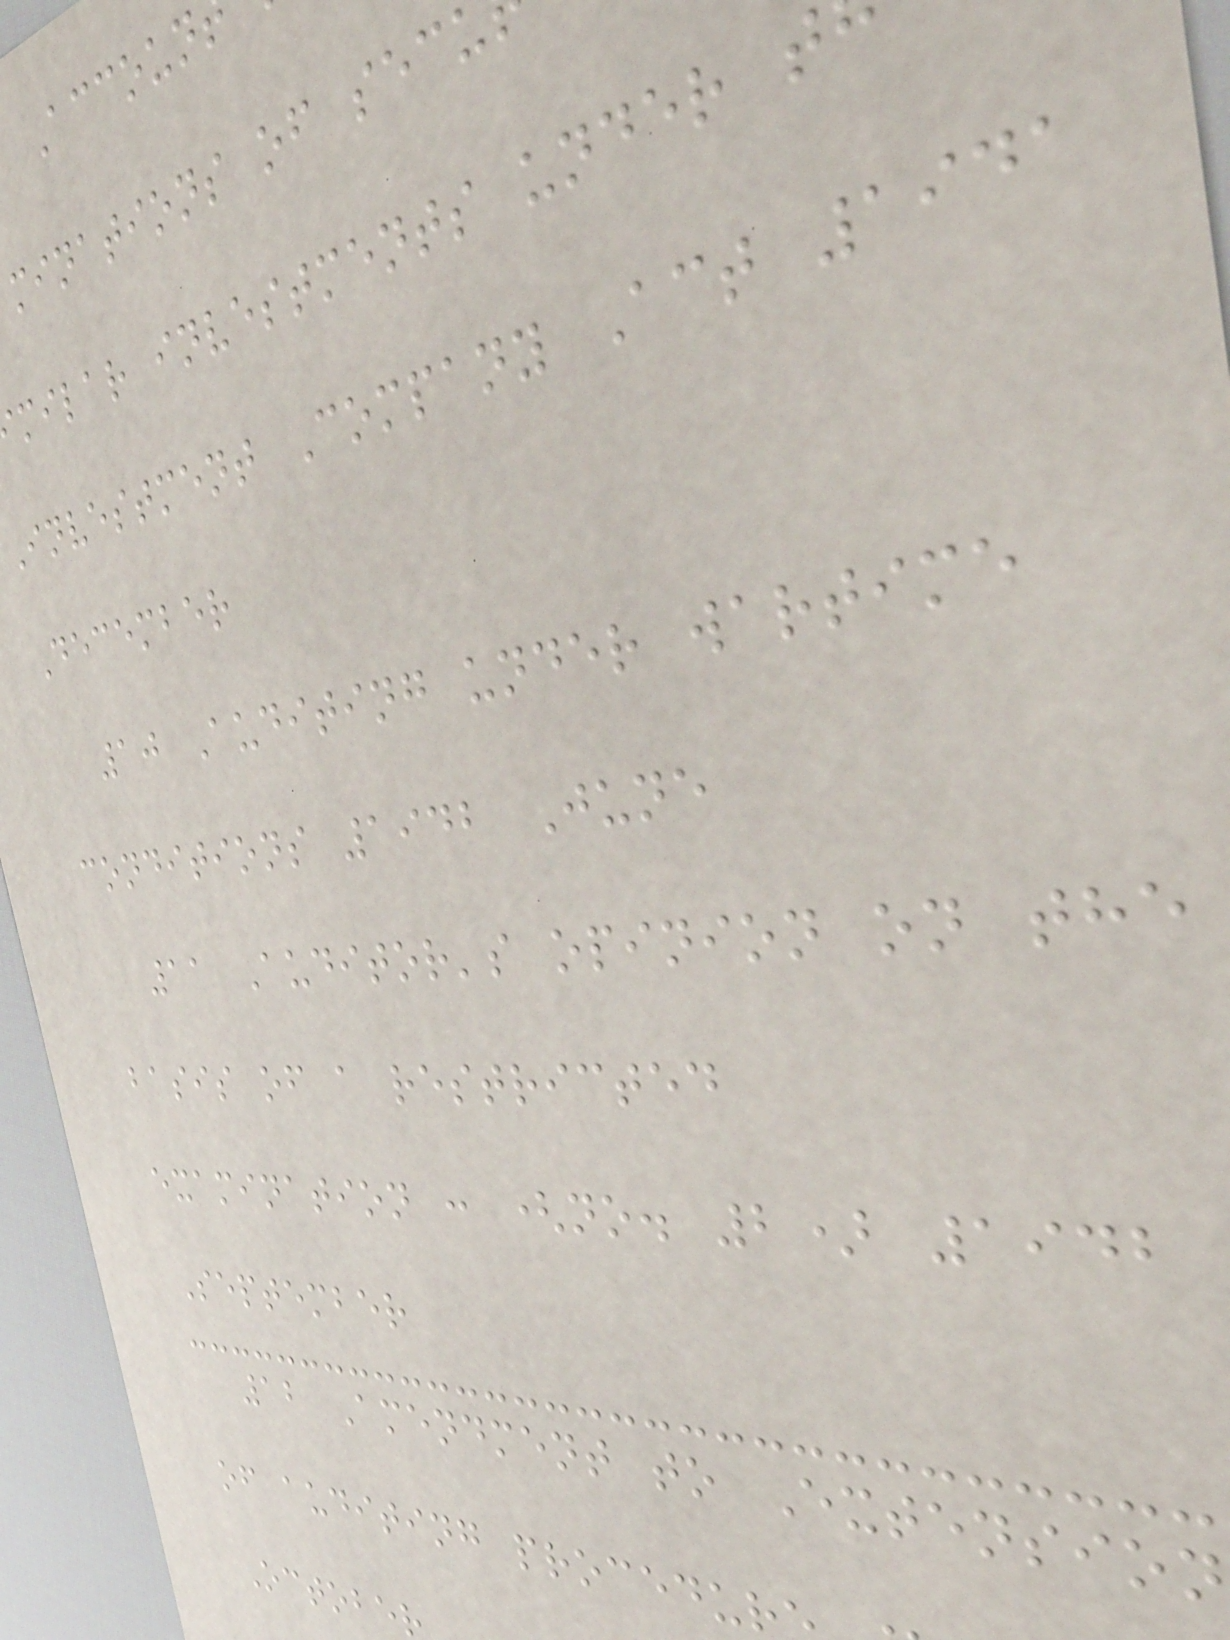Accoun
minations of sec
milar investments under t
Investment Company Act 1941
December
10 Auditing under wartime
conditions 1942 June
11 Auditor's opinion on the
basis of a restricted
examination : (no. 2) 1942
September
12 Amendment to Extension
of auditing procedur
Octobe
